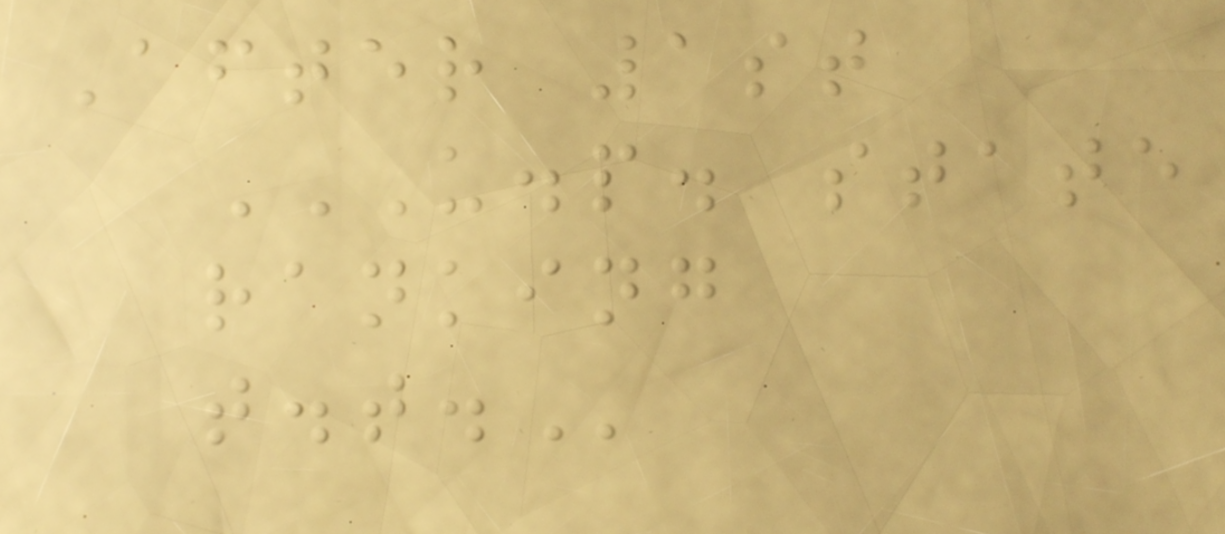After 1st
U.P. STATE
RANKING
T.T.
